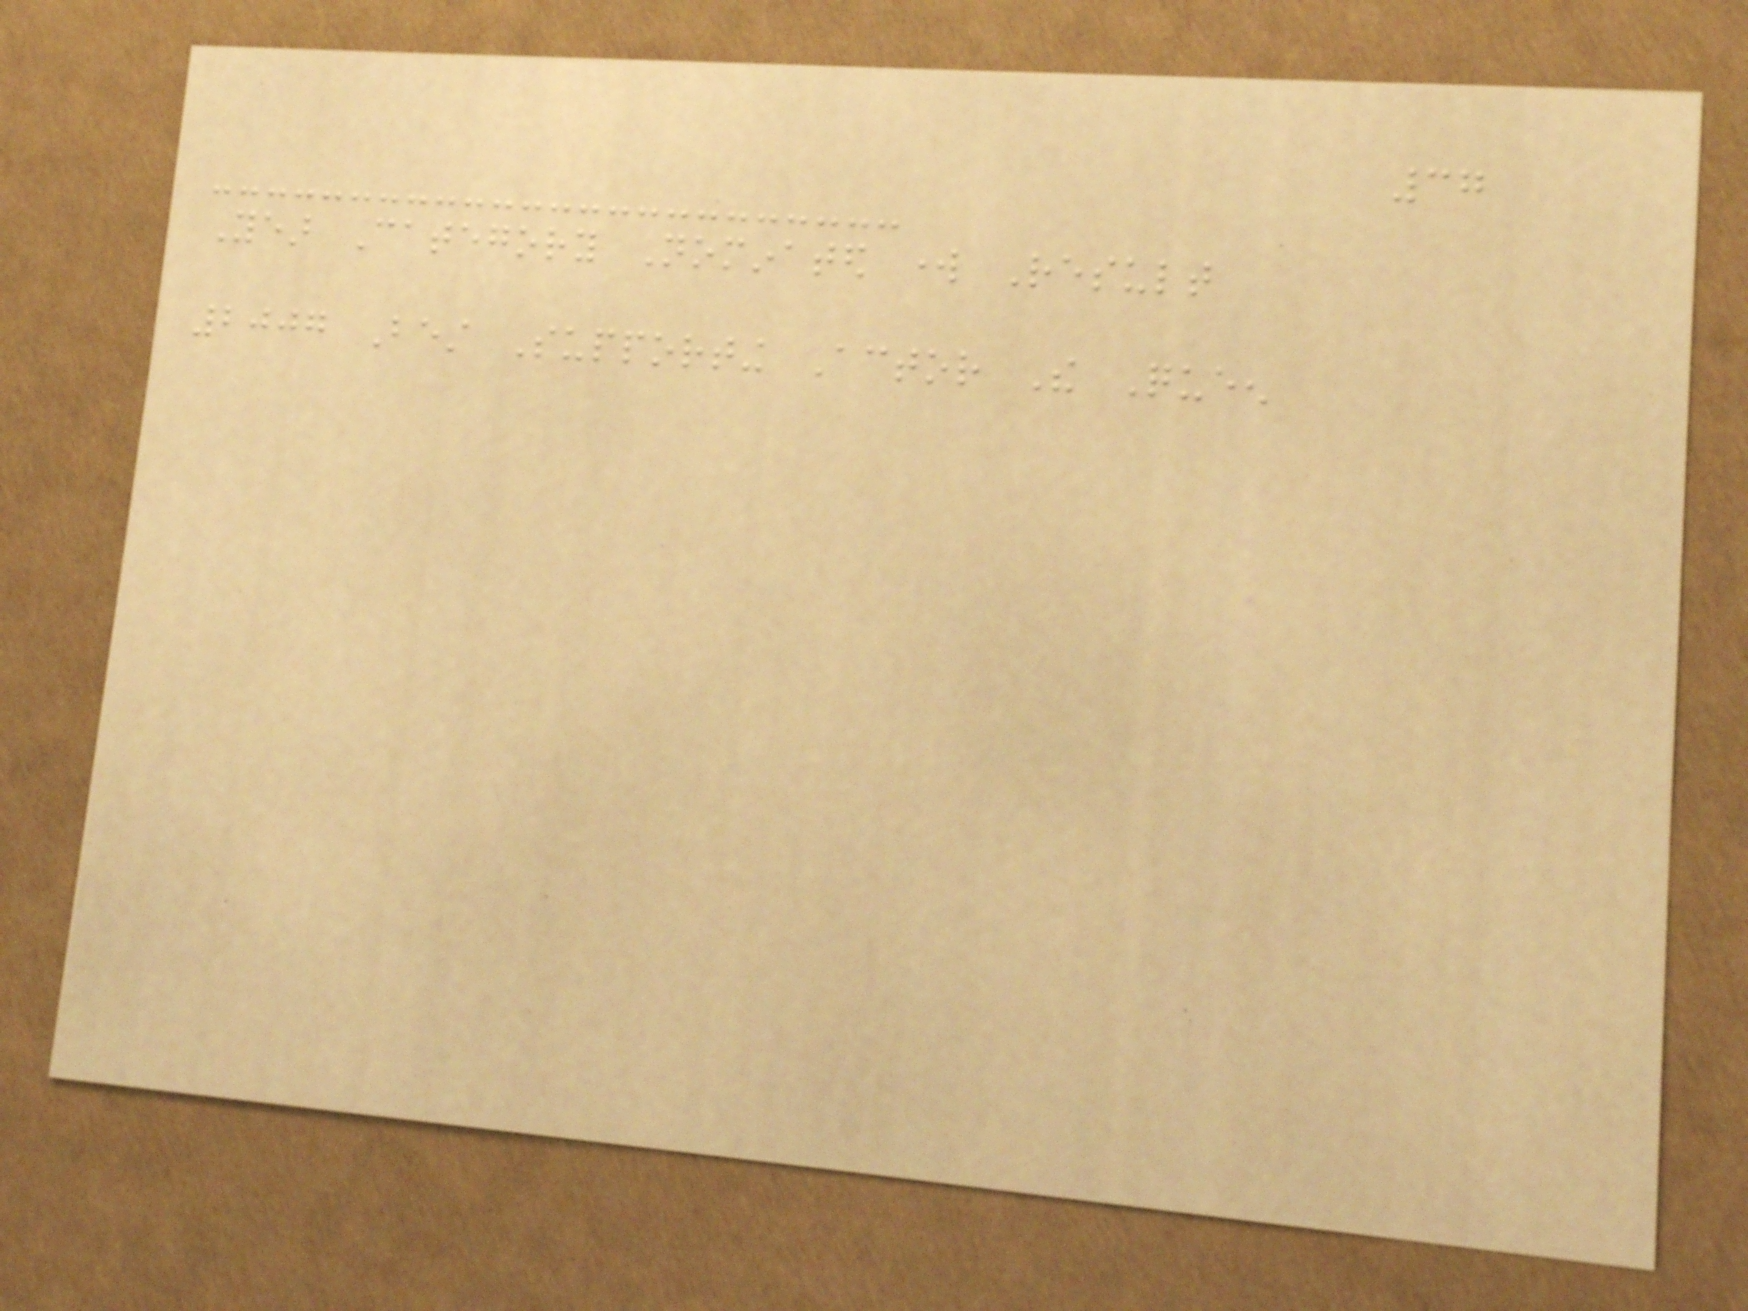37
Year Category Nominated work Result
2007 Best Supporting Actor The Queen
